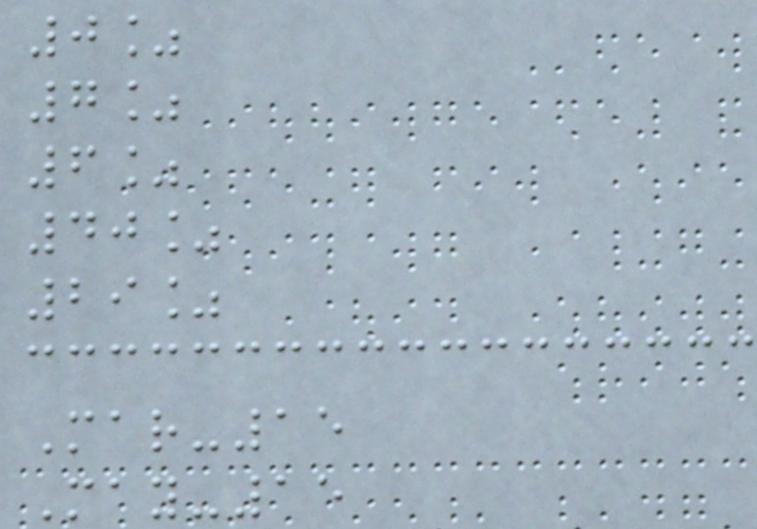0%
7%
6%
40%
29%
Mar-15
May-15
